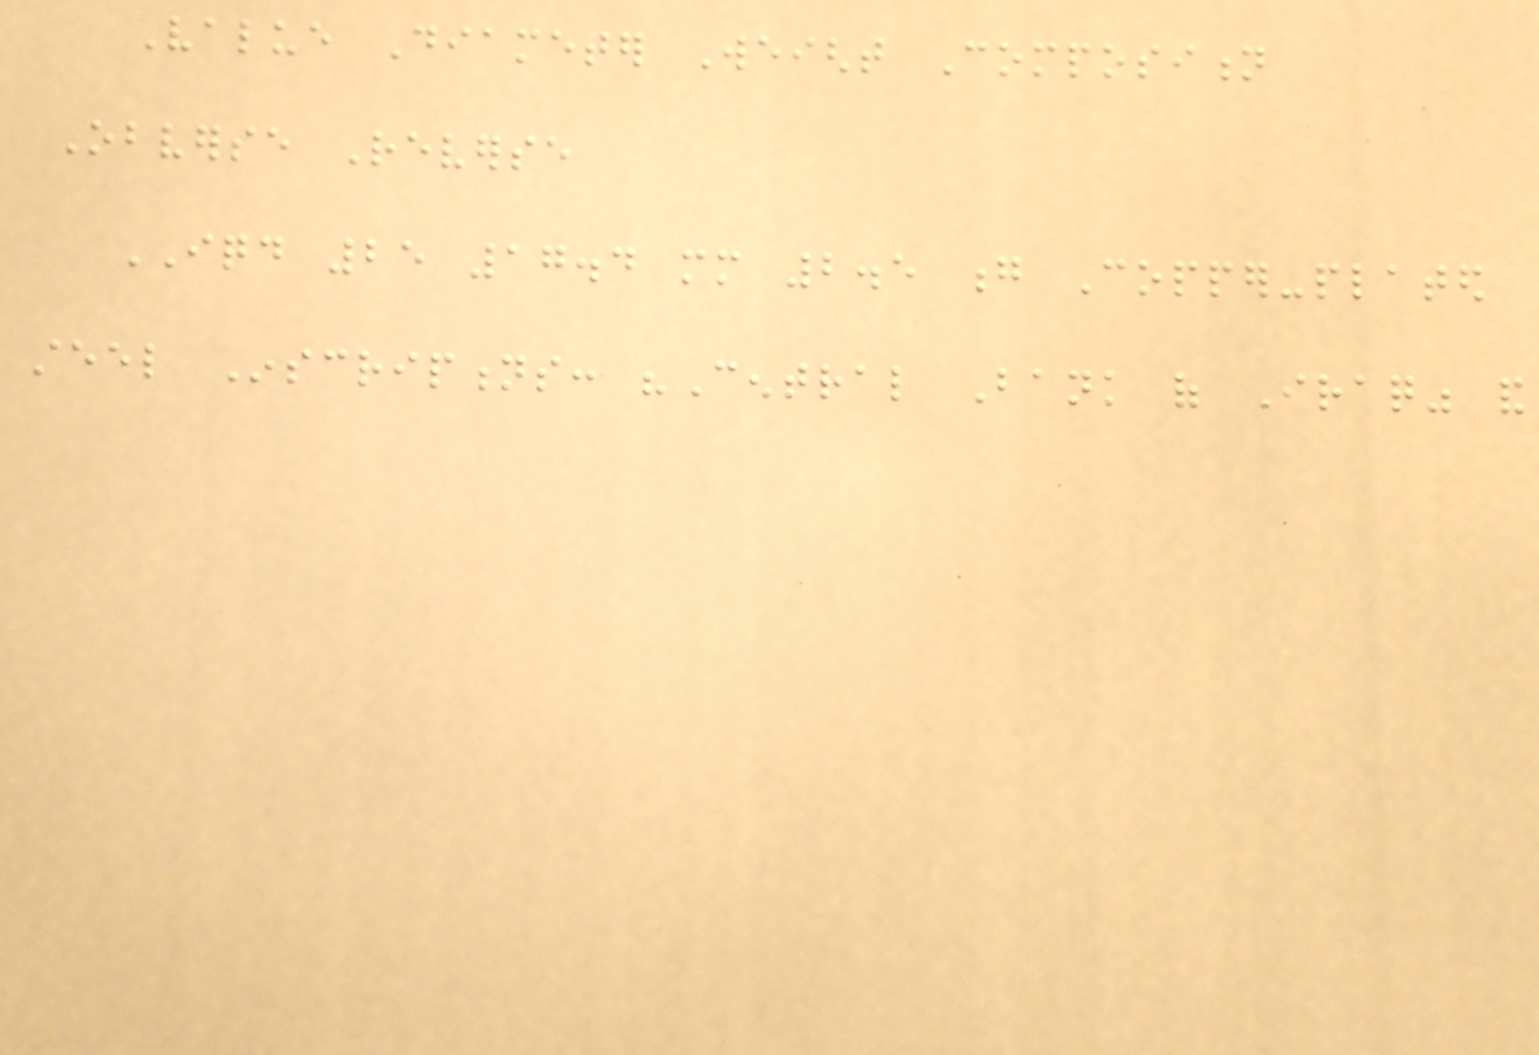Value Diameter Weight Composition
Obverse Reverse
IQD 25 17.4 mm 2.5 g Copper-plated
steel Inscriptions: "Central Bank of Iraq" and
